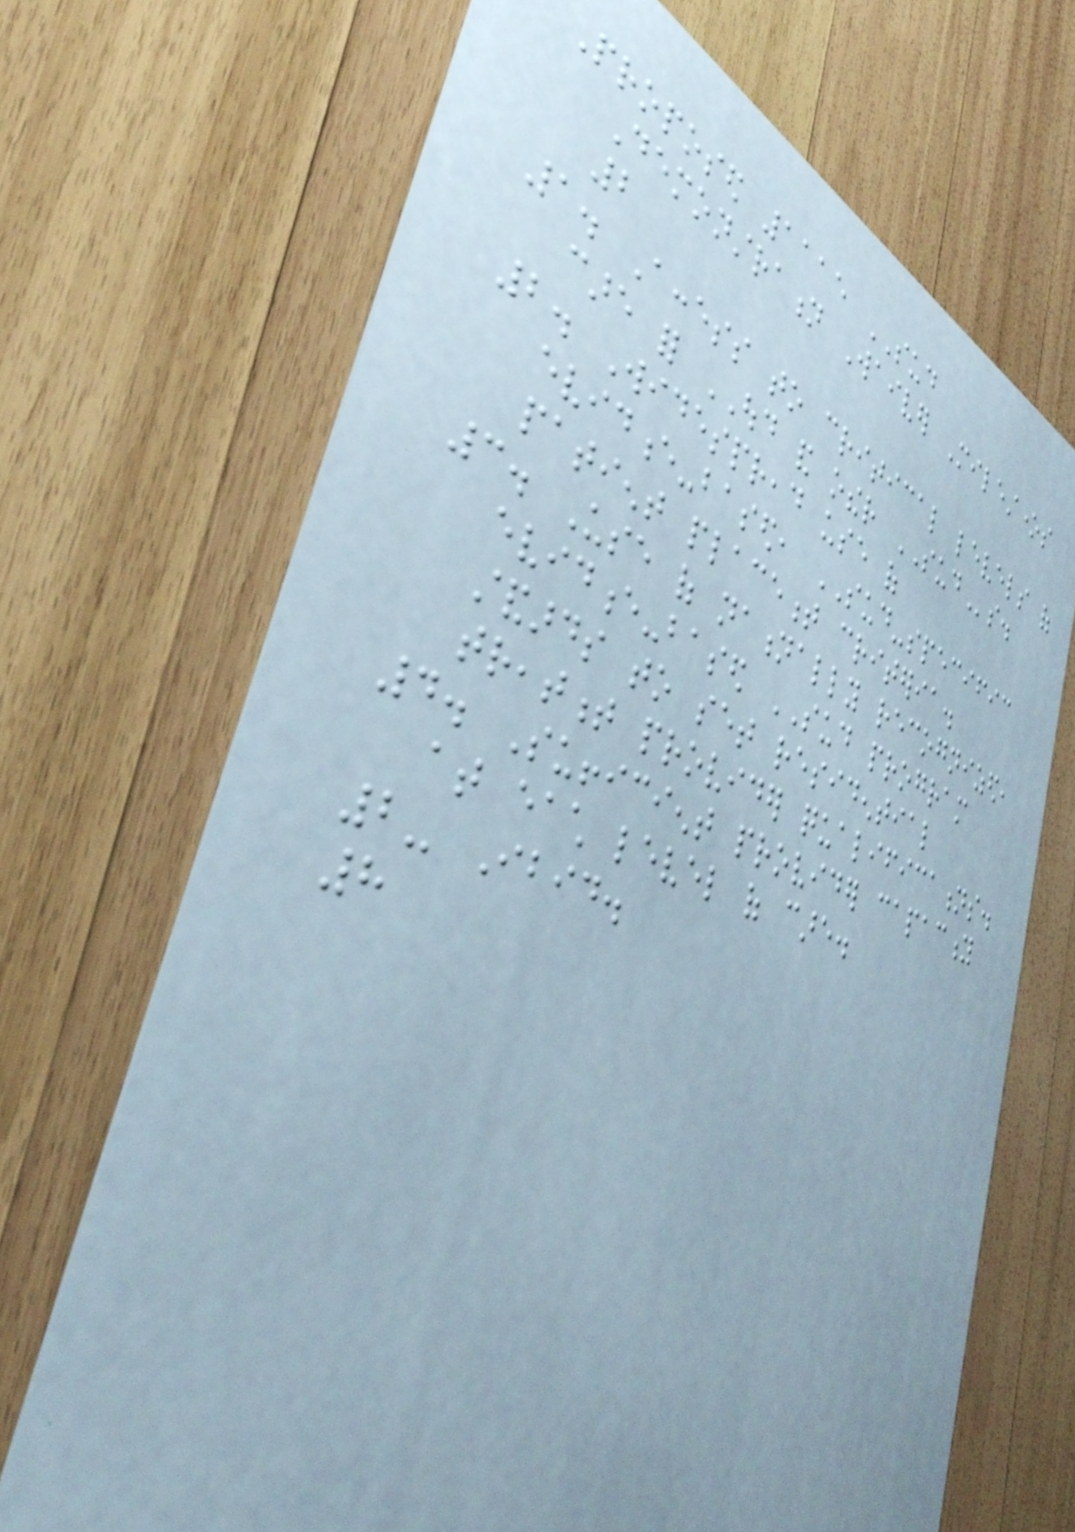Proposed 1115 SUD
Demonstration Waiver Milestones
2
1. Access to critical levels of
care for OUD and other SUDs.
2. Widespread use of
evidence-based, SUD-specific
patient placement criteria.
3. Use of nationally recognized,
evidence-based SUD program
standards to set residential
treatment provider qualifications.
4. Sufficient provider capacity
at each level of care.
2- Ibid.
8
